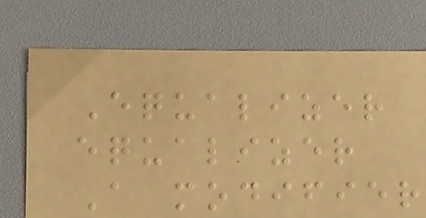Equalizer
equalizer
A modifier
